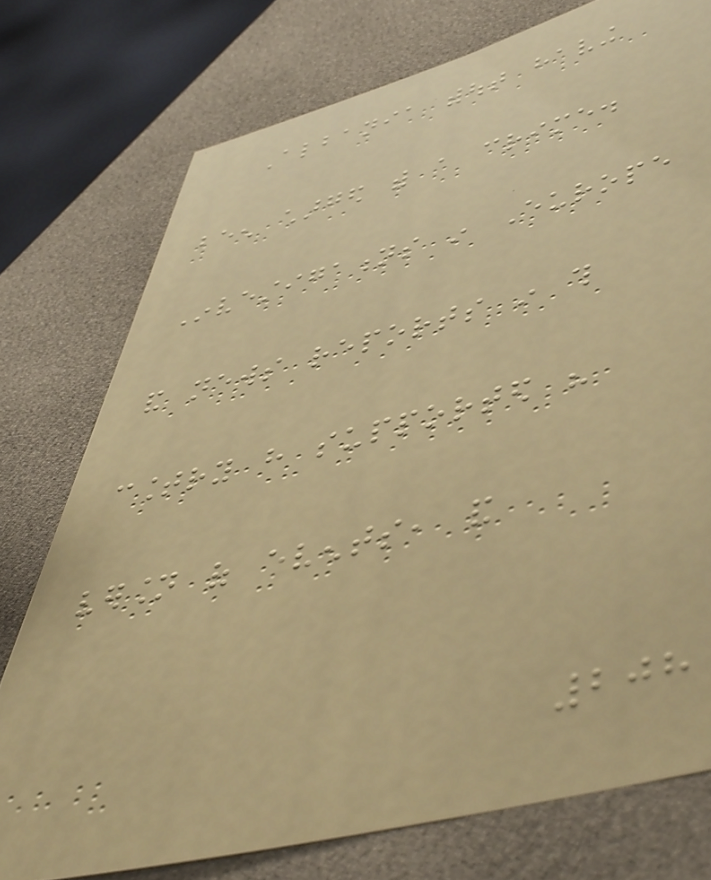Albania without having
been charged with a crime.
Investigations in Europe
and news reports in this
country have supported his
version of events, and
208
